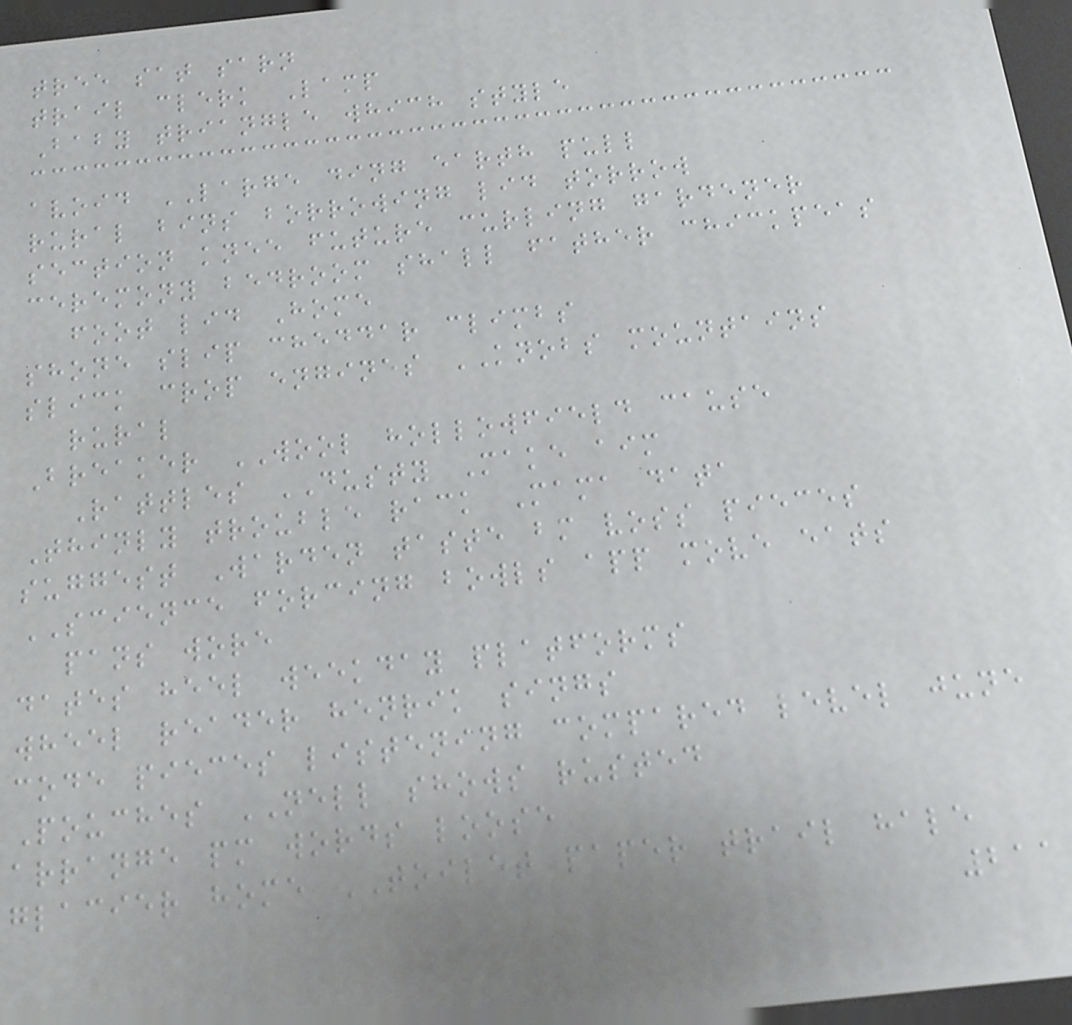tree sat sarn
trail clerk Lamp
Baby triangle which style
avoid LARGE ding earth pull
rural bins borrowing lid torrow
section knee future curling gardener
ceremony bedroom shall father chickpeas
foot lid Home
shone slip cheddar climbs
slick crop engines KNOBS mountains
rural
Breaker WOOL hollowfield cause
Rattles DUSTY Make aim
Thinly trouble rack Mama data
suggest Warden taste bm voss pieces
SCIENCE forcing bowls app move eats
pans wore
dates heel weekday platforms
wheel reader henrik sings
code pieces listening compared level june
Pouches NELL shows rusted
arrange pm words loose
glacier home TOILET paper trail hale
211
